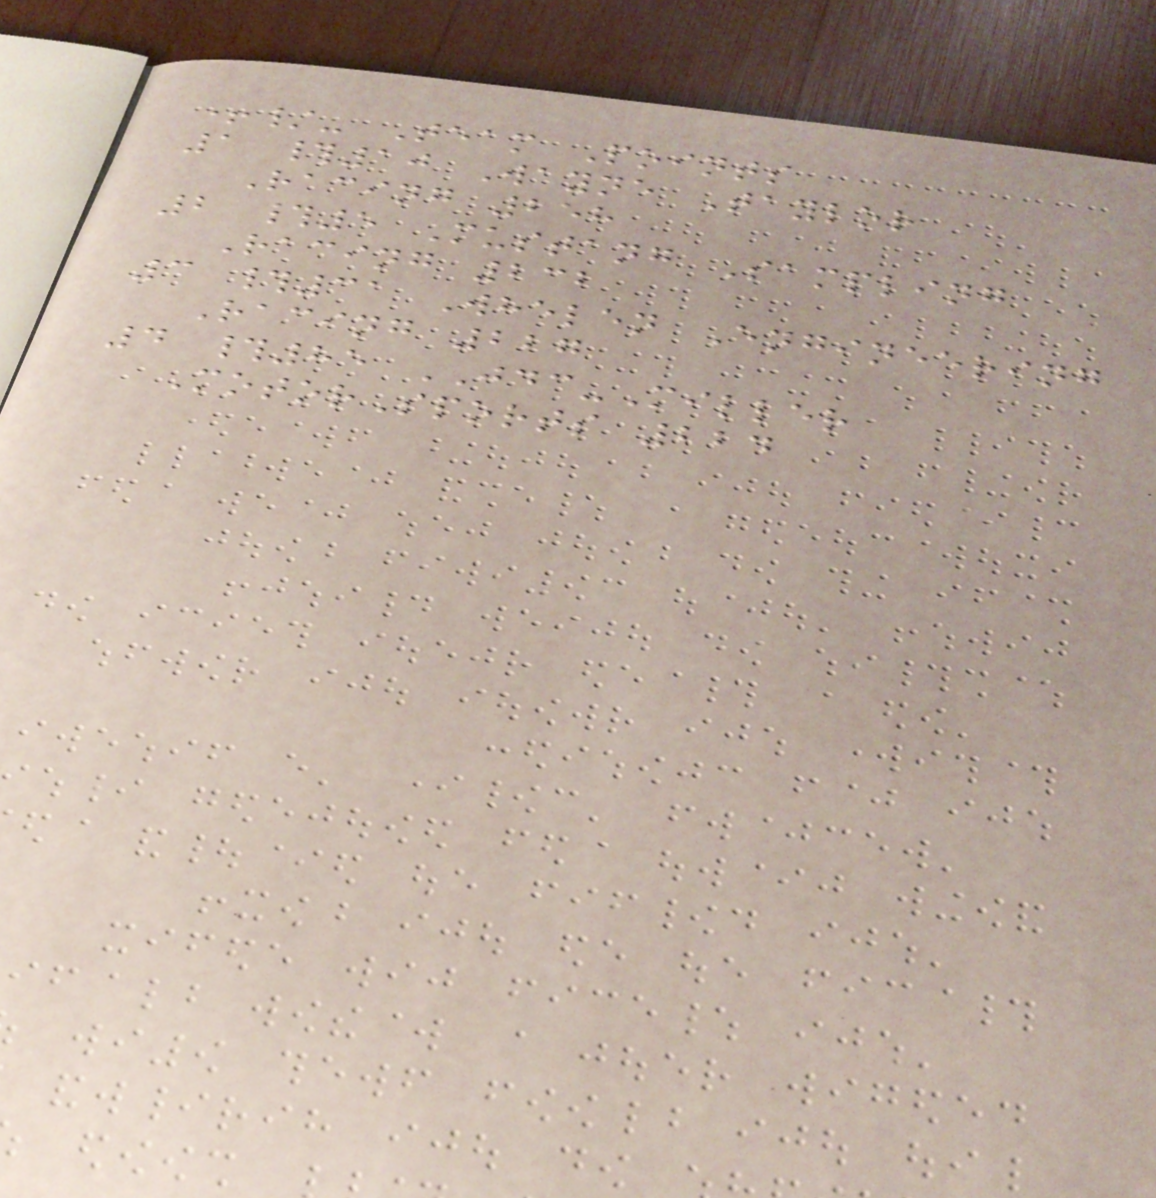+/- Team Points
1 #10 Wayne Taylor
Racing 258
2 #5 Mustang Sampling
Racing 232
3 #31 Whelen Engineering
Racing 227
4 #85 JDC-Miller
MotorSports 224
